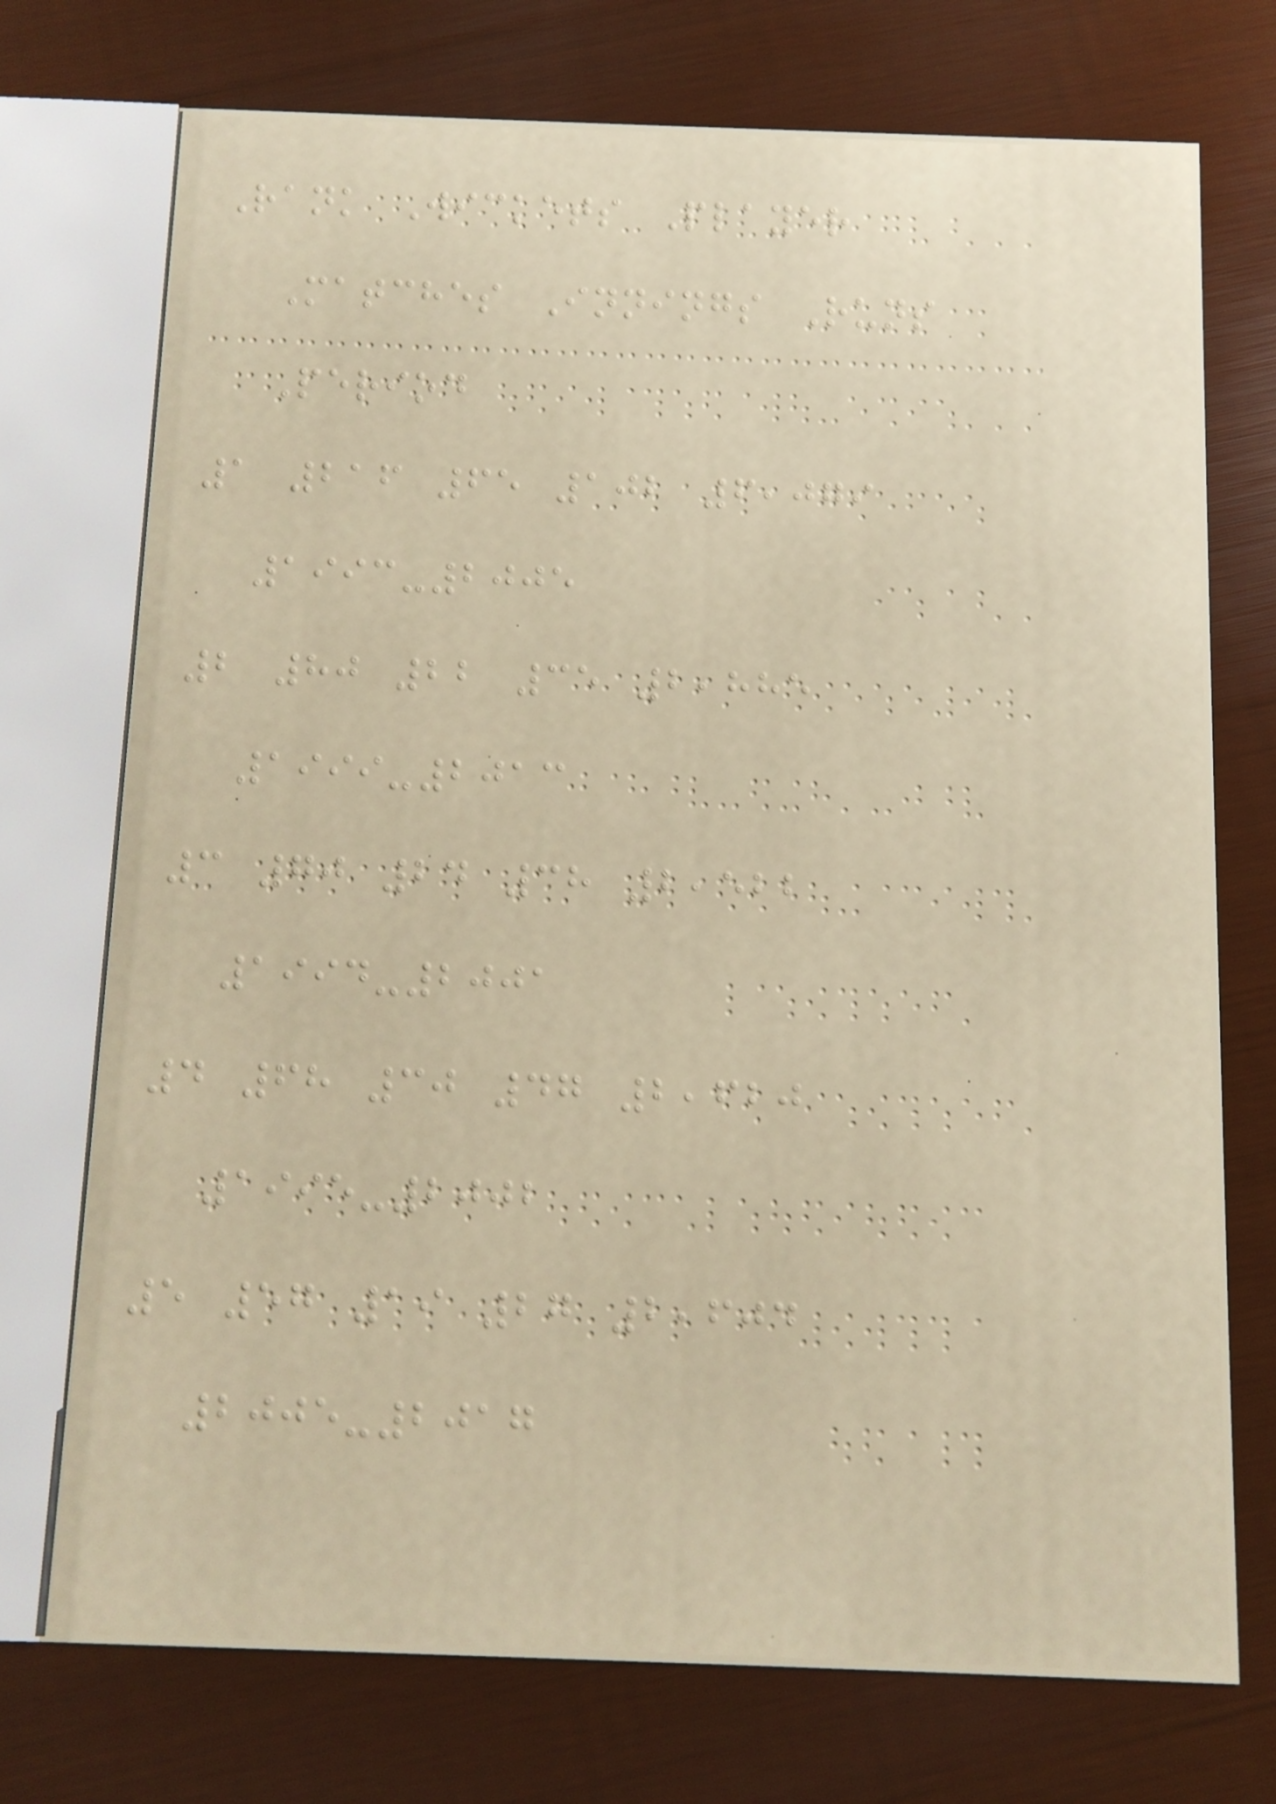Rank Wickets Player
Matches Innings Runs
Period
1 216 65 102 6,079
1993-2005
2 80 22 35 2,885
1999-2013
3 70 24 38 2,522
1994-2001
4 68 30 47 2,620
1995-2002
5 57 19 27 2,604
2005-2017
